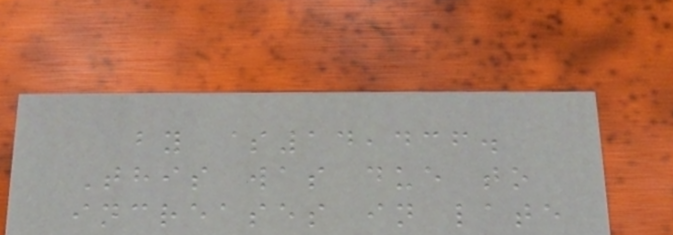by $14,436.
This was due to
increases in late
